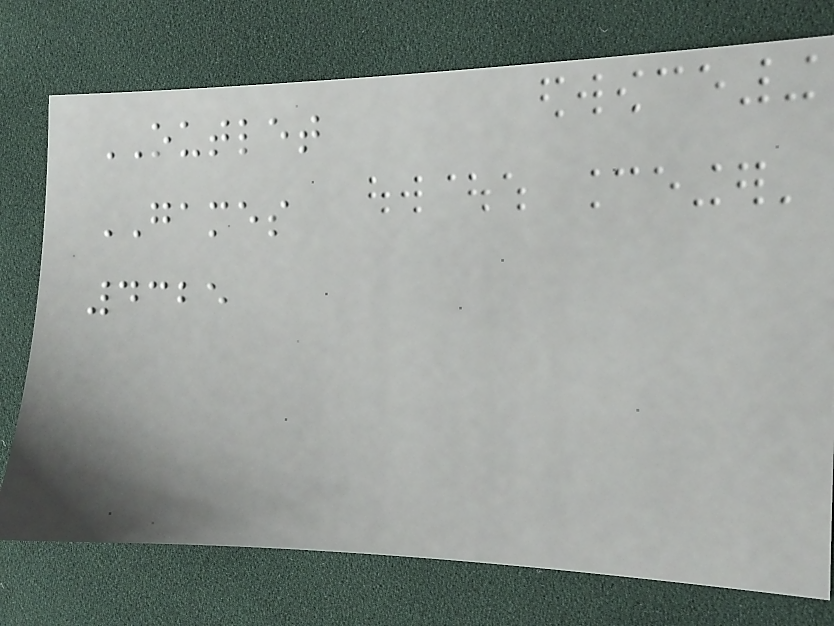OUTLET
GAMES
4325
